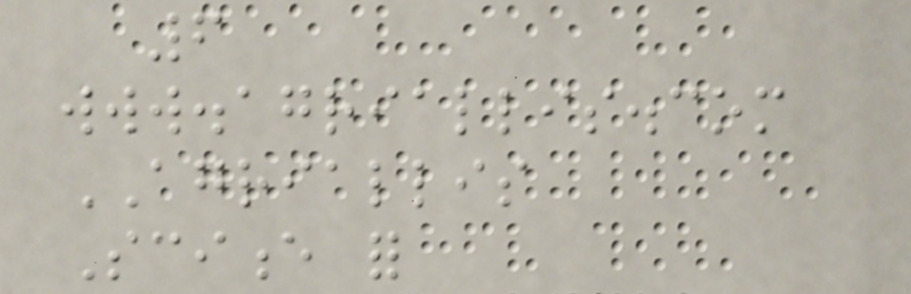6
www.agriallis.com
AGRIALLIS
Science for
